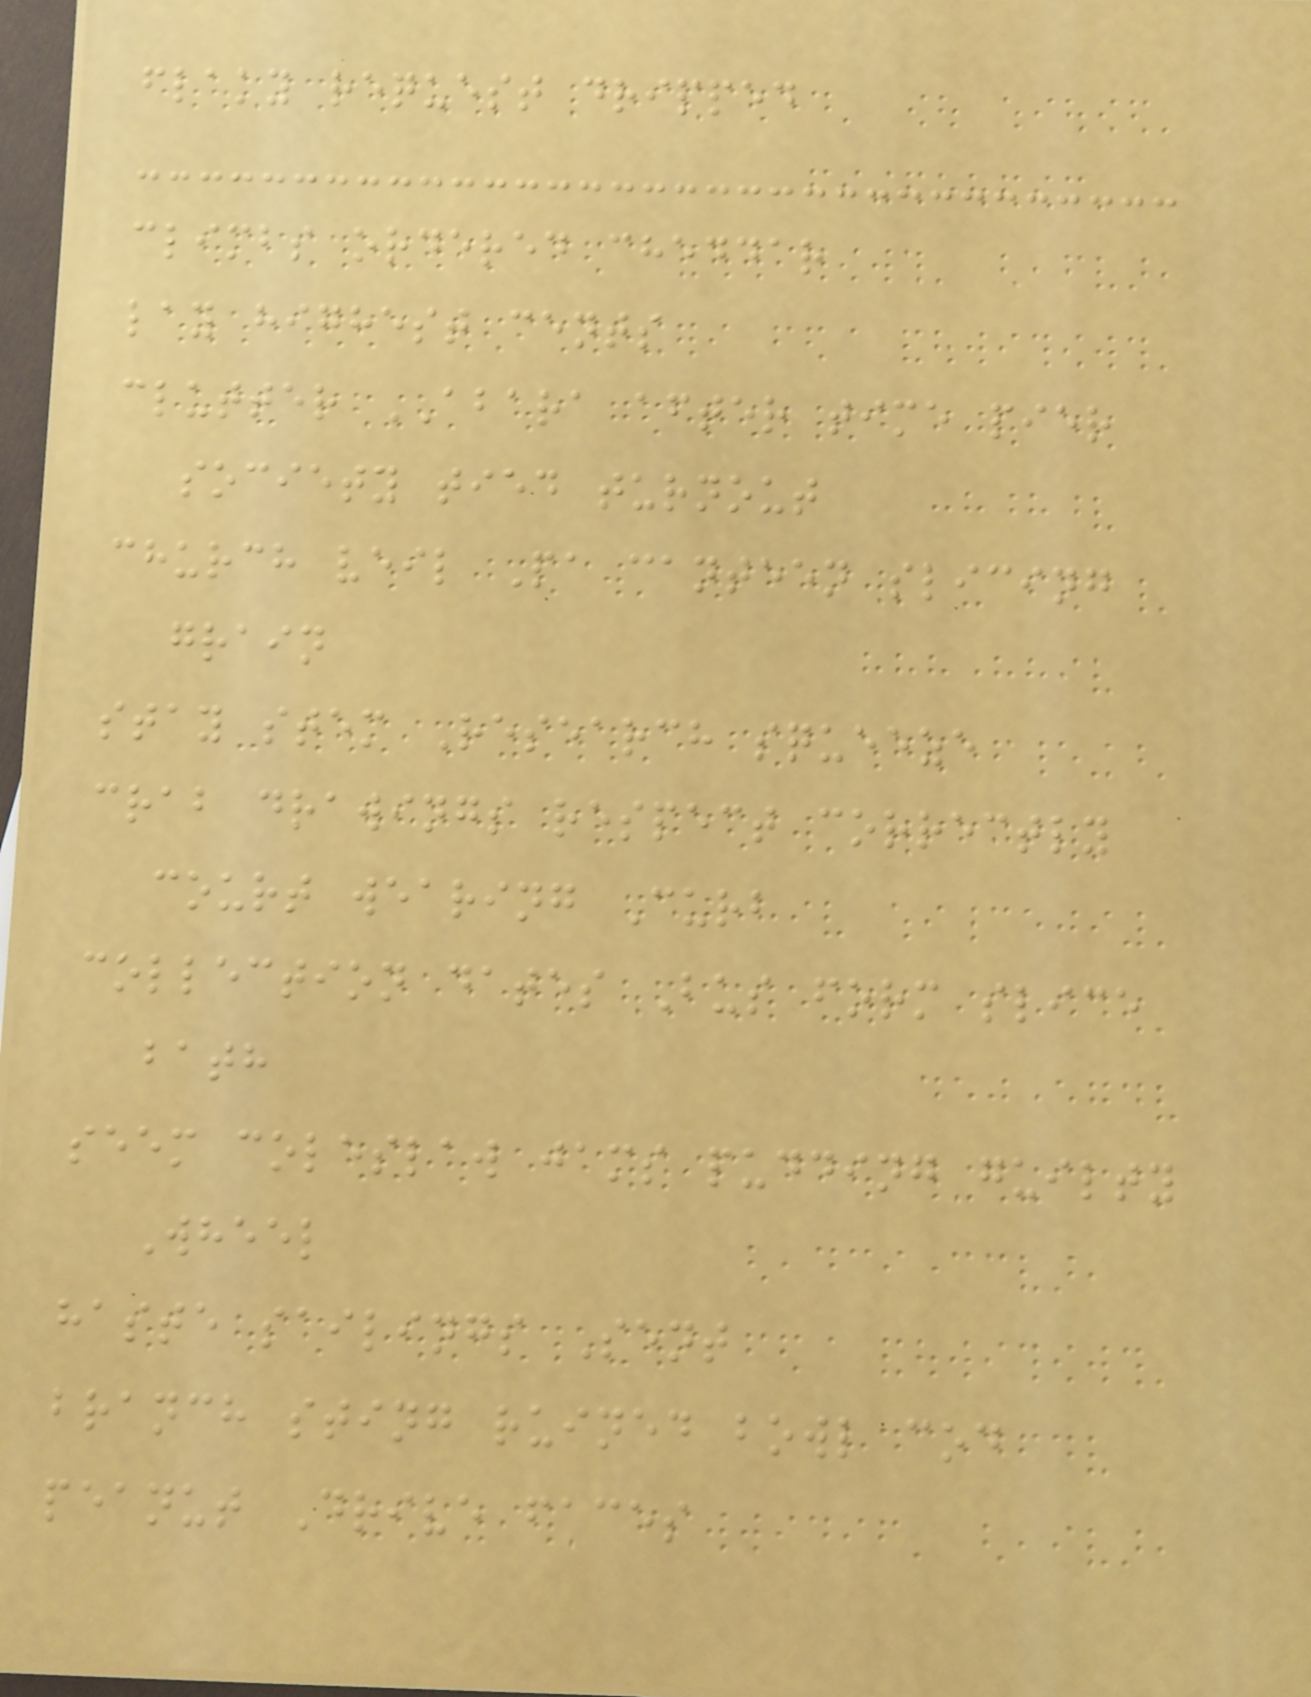flaky request dripped
climbs ordered cheddar
lay highest cents
clutter ABARA after time pier
society tied turnout
church veil Pa canteen slicing
grain
stay stem Research squeeze
crab drawings respect correctly
court wearing Curb
collection dates Bus form slice
bath
seem coleslaw jams pudding guilty
Wheel
haste sailings Sent
branch sting ruined bowl cod
peanut Drive faces
